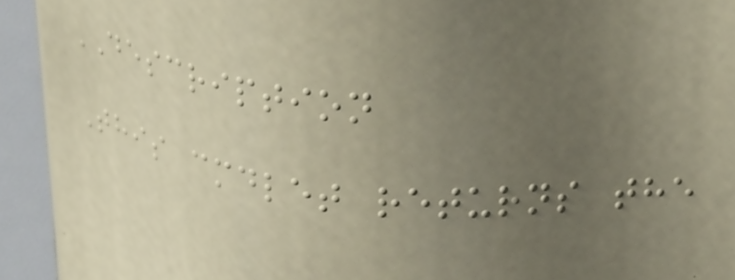DESCRIPTION
This cmdlet returns the
